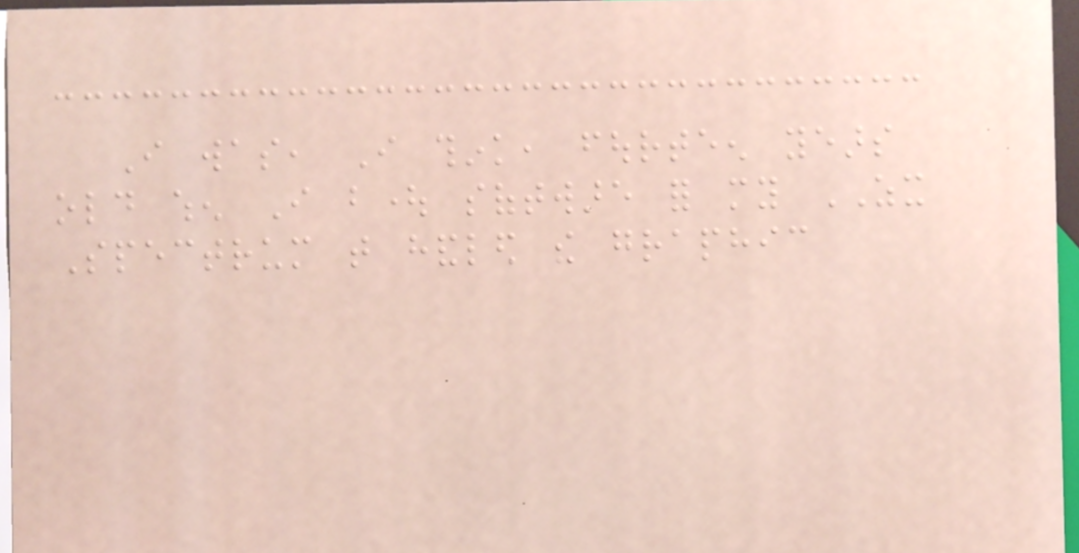I was, I think, fourteen years
old when I bought software for my ZX
Spectrum that handled the graphic
